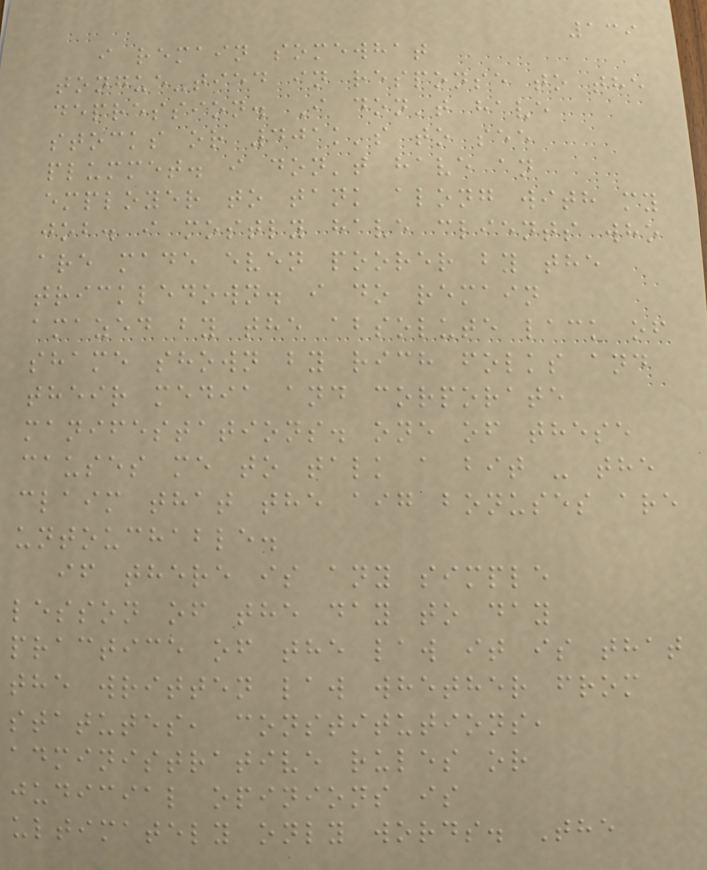139
i remain somewhat
tongue-tied in response to the
depression. I don't have
stocks or 401k's to see
plummet. i don't have an
employer to tank along with my
job. i mostly have clients who
are made even poorer by the
trickledown. i do remain
amazed by the absolute lack of
shame shown by rich folks and
their media and corporate
manifestations. one of these
causes me to talk a bit - the
claim that the aig bonuses are
untouchable.
if there is any simple
lesson of the day to day
practice of the law it is that
the written law whether from
statutes, constitutions,
administrative rules or
judicial opinions is
ultimately only words. The
